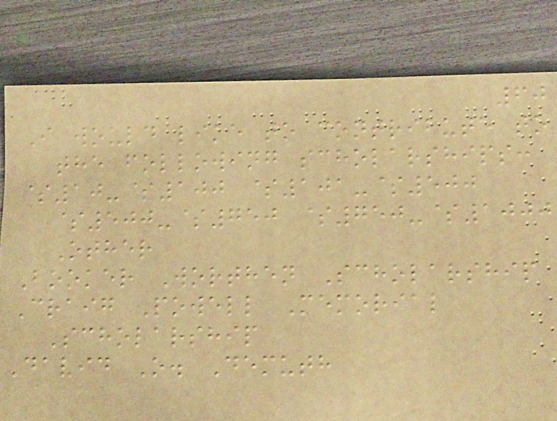60
I would like to contribute to
the following scholarships:
$10-$100 $101-$500
$500-$750 $750-$1000
Other
Booker Worthen Scholarship
Craig Powell Memorial
Scholarship
David O. Demuth
